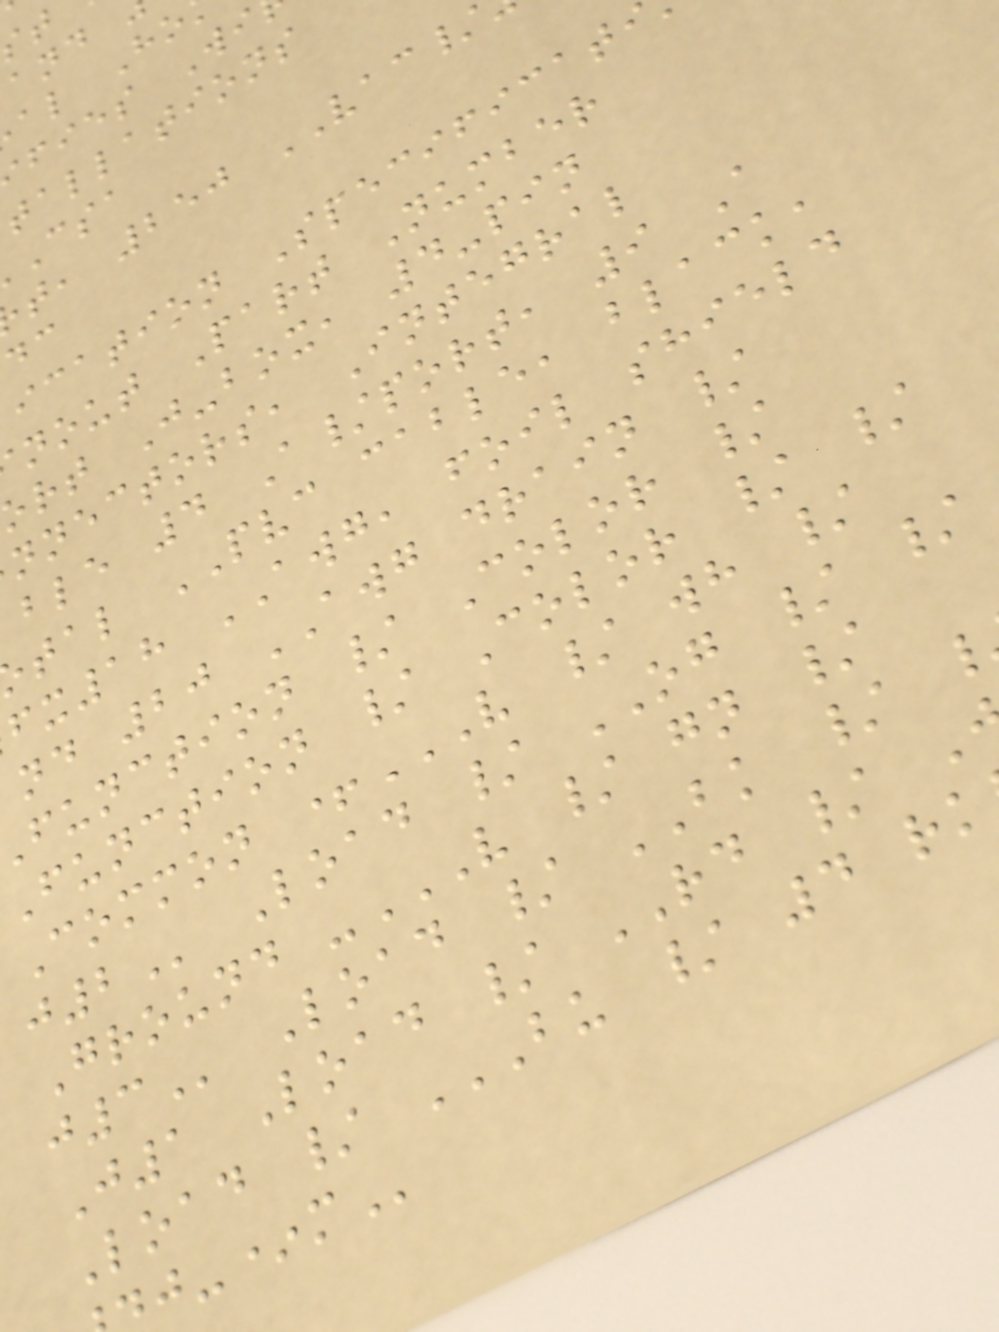fies Wi
tallations
t, 250 VAC/
ication Specificat
nout Part Number
ort J-box, 4-pin
nnectors, Integral
ble 4 A/port, 9 A
tal PVC cable, black,
x18 AWG, foil shield
nd 20 AWG drain /
function / Color /
Function / Color / /
Common +V / WH /
Load / OG / /
Ground -V / GN /
Load / BK /
J1 Load / RD /
